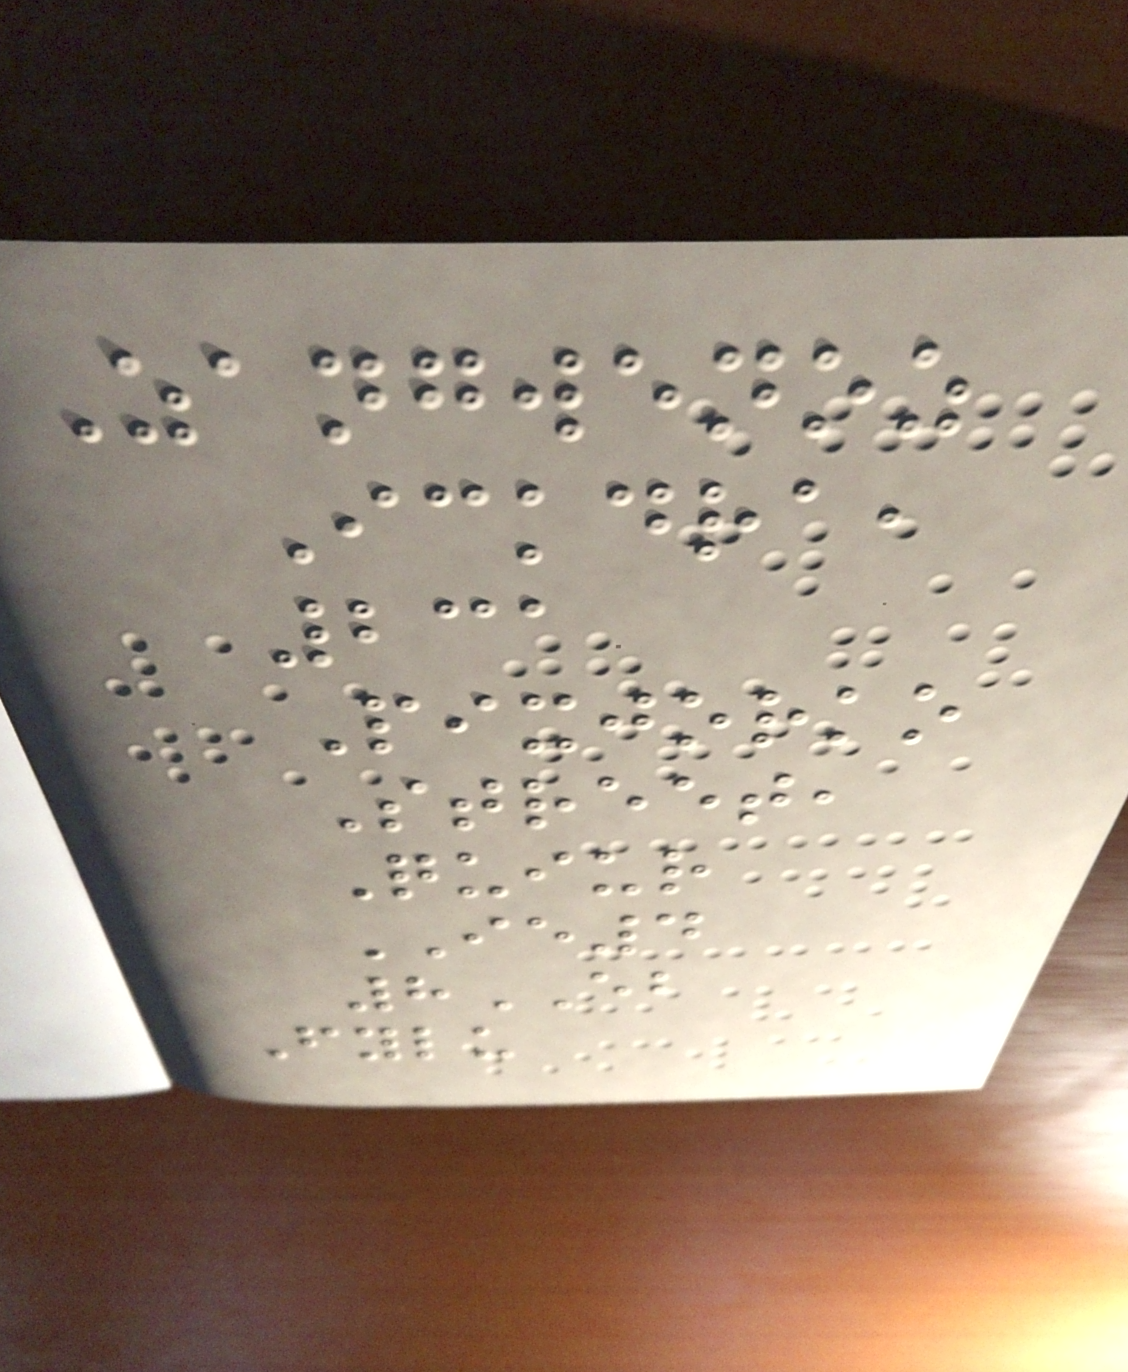Zangwenoz
Ickdra,
231
Pixjorko
Street,
Quiur
IE4
8EB
Fylu
